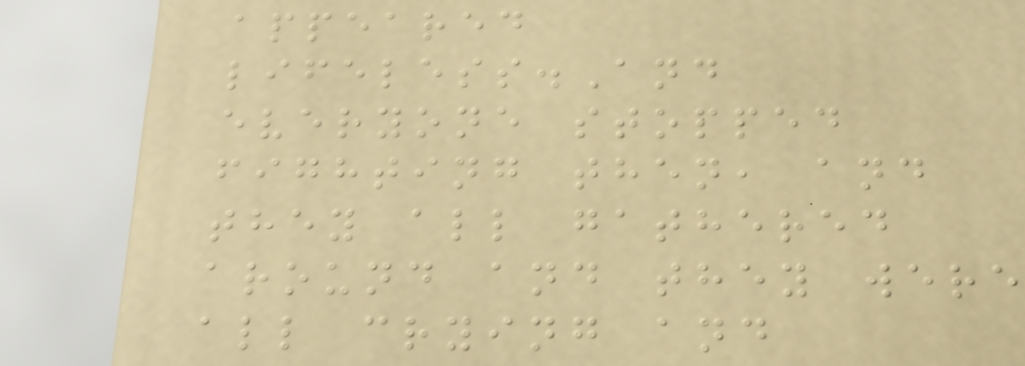appeared
lifeless.And
everyone stopped
fighting then, and
they all gathered
around and they were
all crying and
